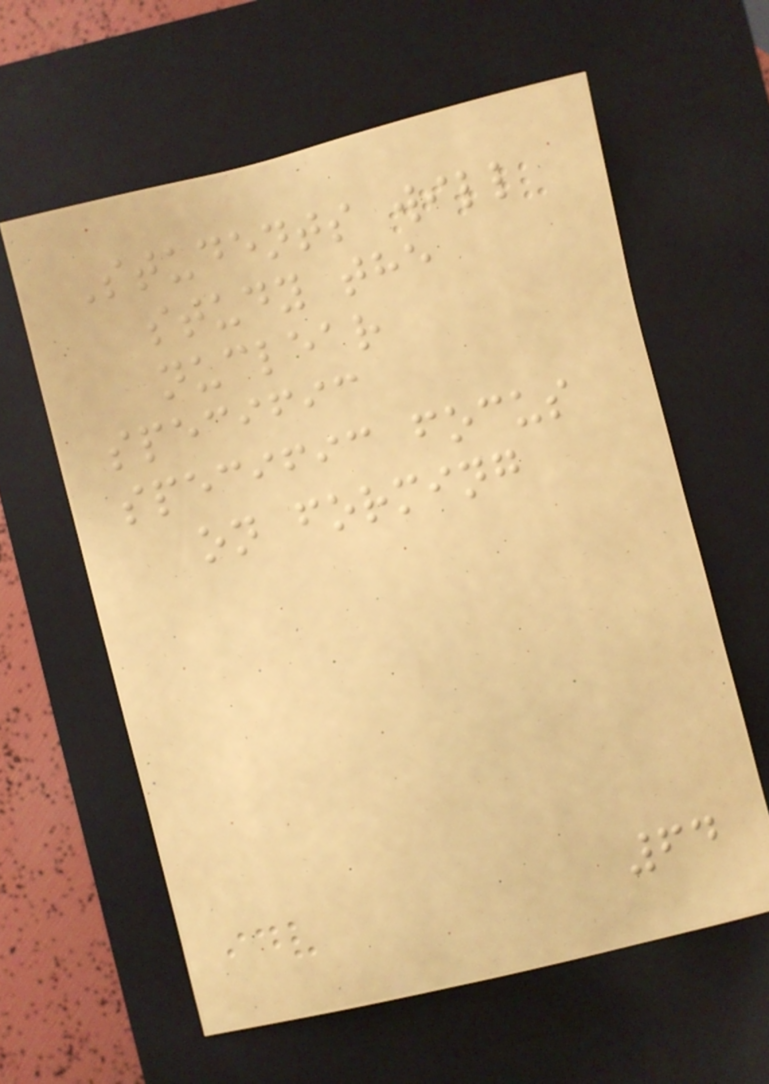Students will
study the
nuclear
specific
specific focus
on forming
64
